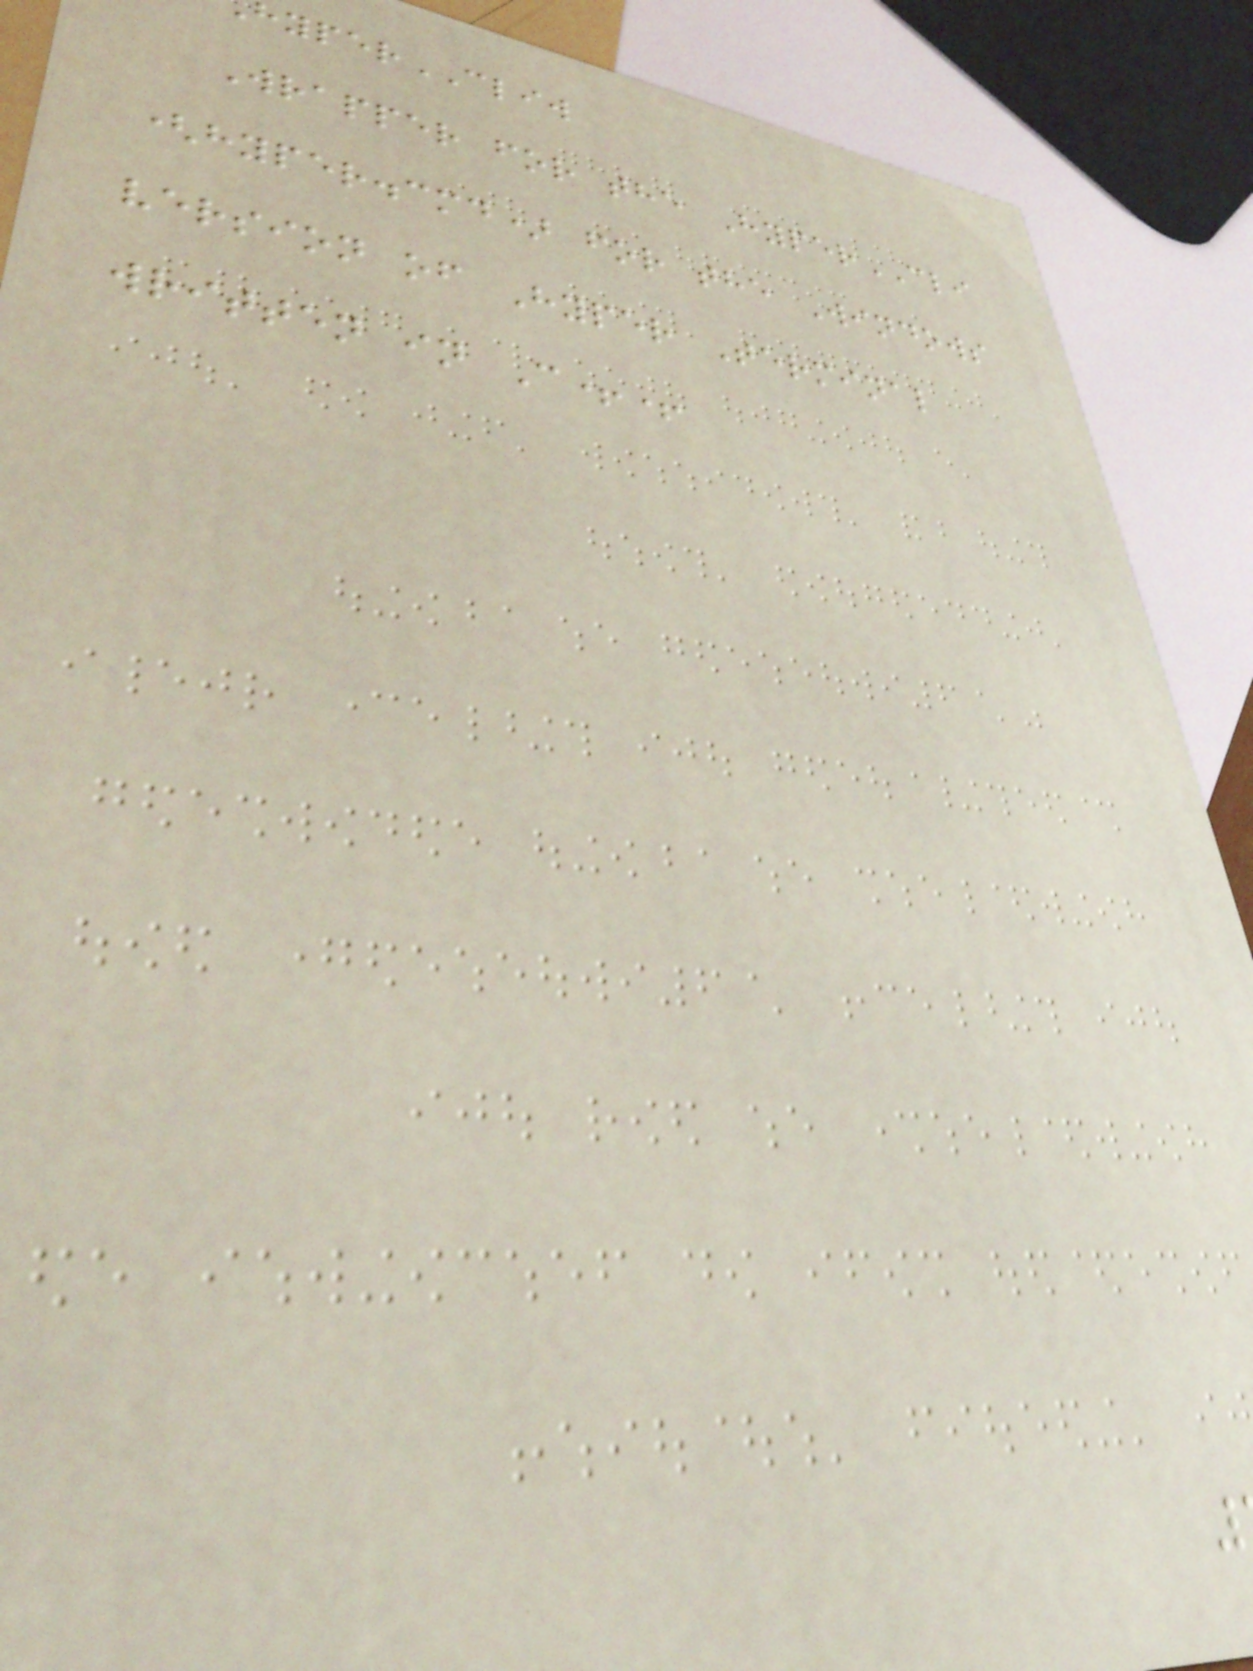yperCLIW
Wrapper for the HyperCLI
(hyper.cmd) for the Windows
version of Hyper Terminal
written in C++
